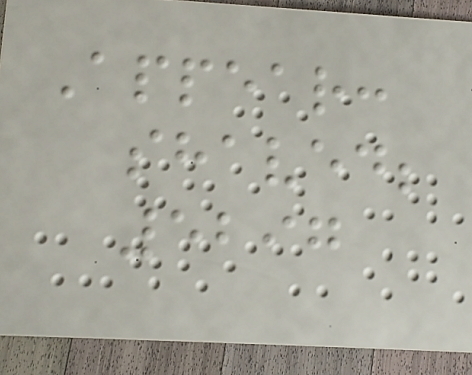Appear:
shaved;
5297
